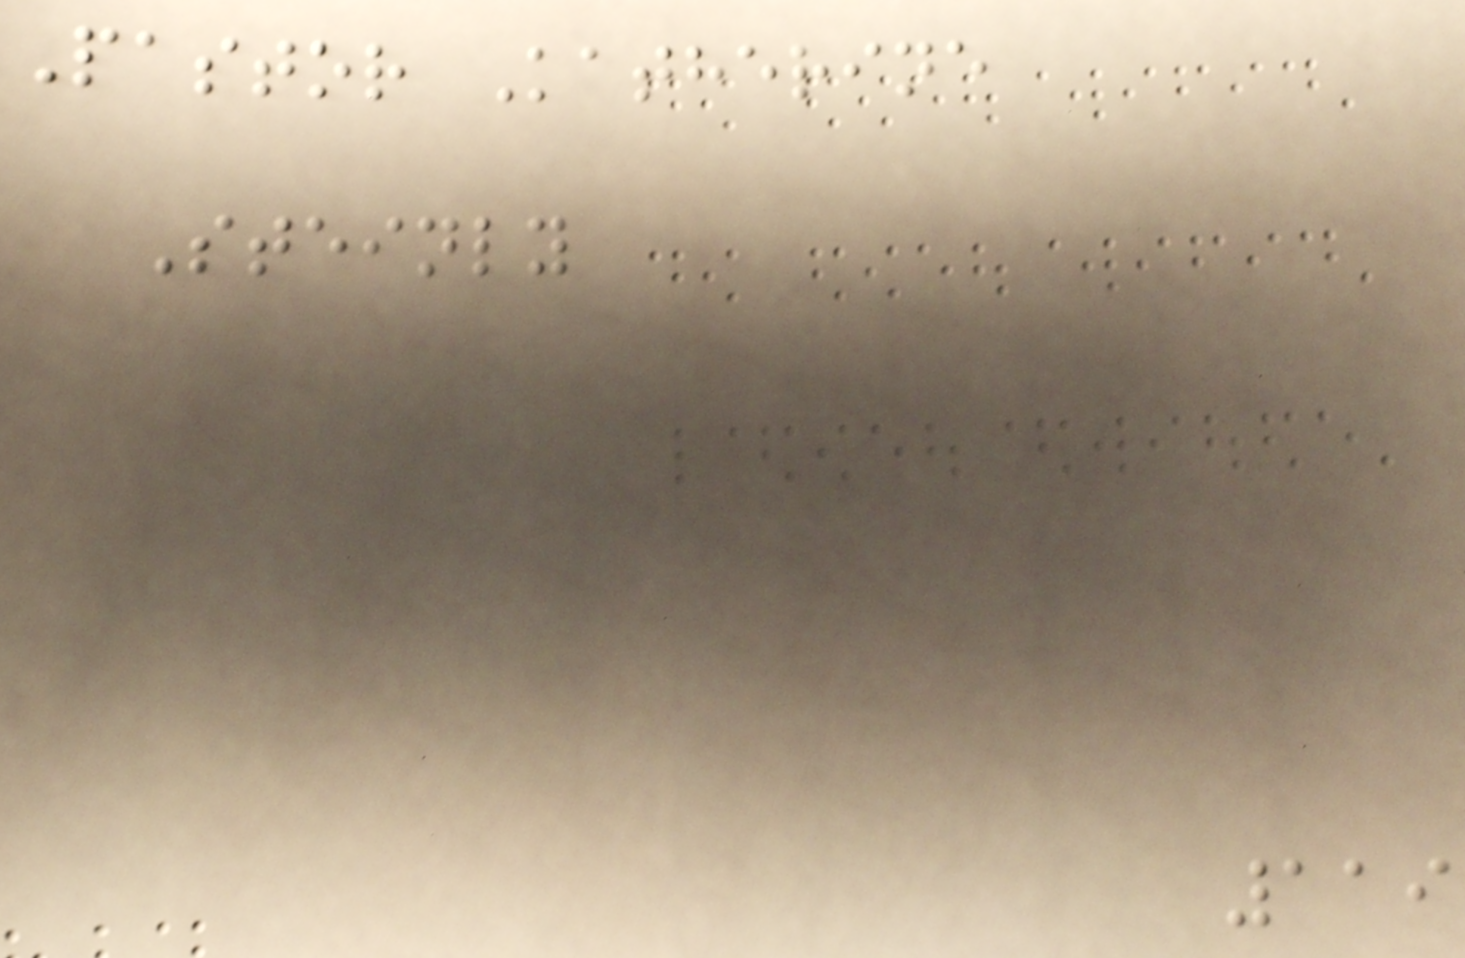Pastor Katherine
Steinly
119
